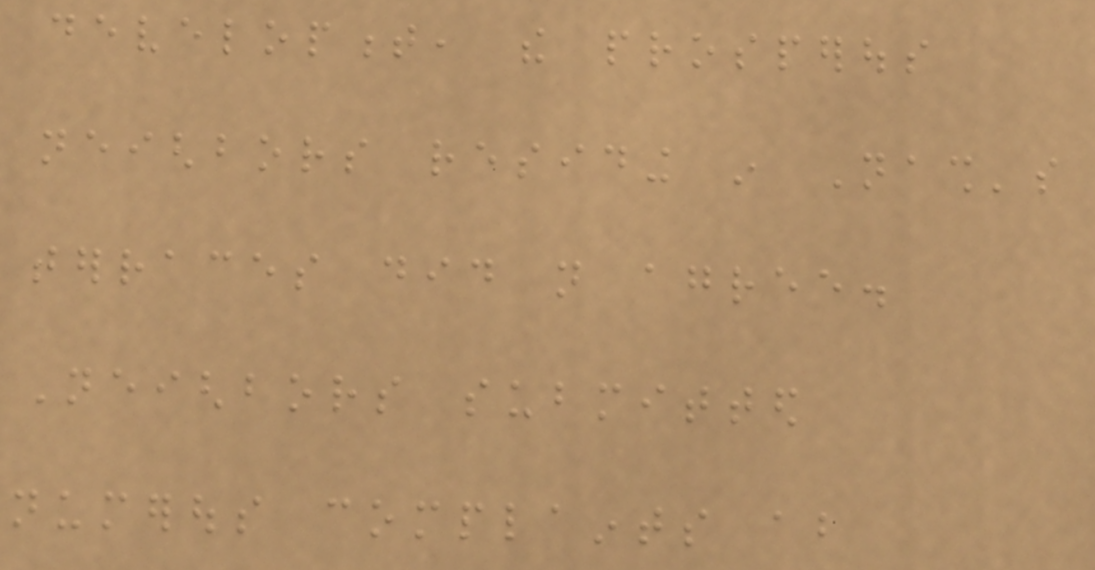development, the prosperous
neighbors residing in Nash's
terraces did not agree.
Neighbors submitted
numerous complaints about
